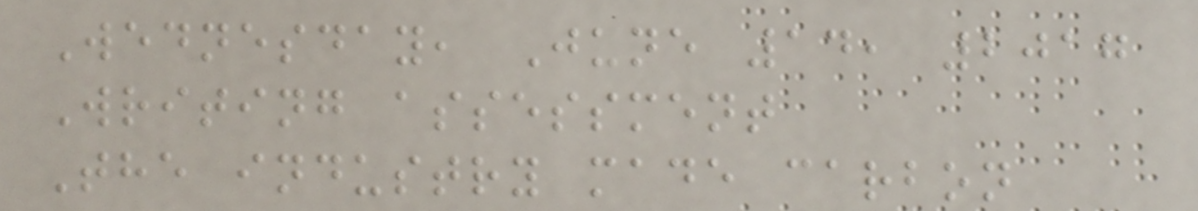Wednesday, June 14, 2017
Writing assessment
The industry made carbon
